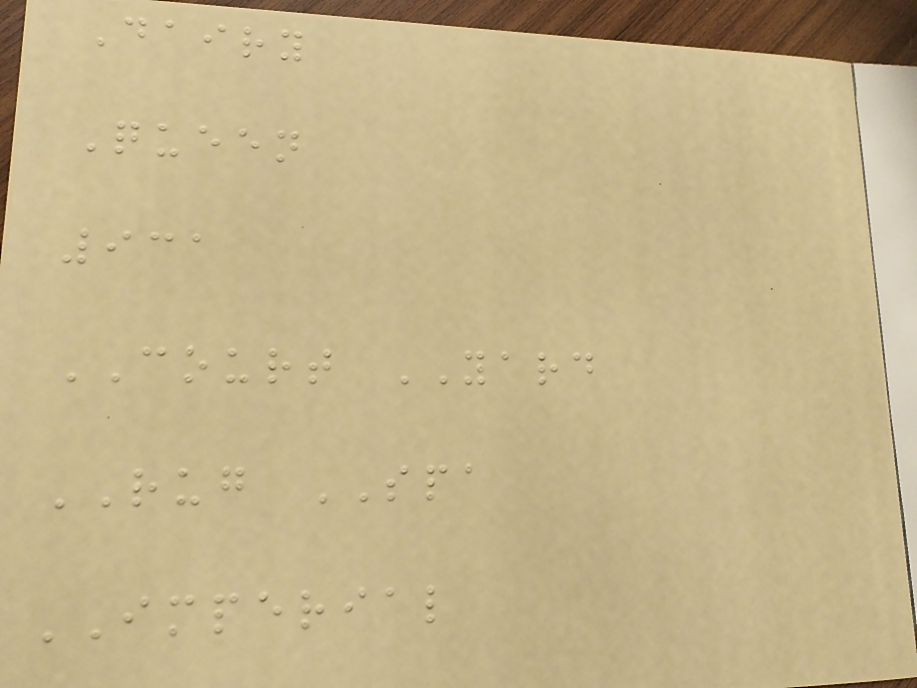Dairy
Queen
931
COURT YARD
RUG SPA
IMPERIAL
